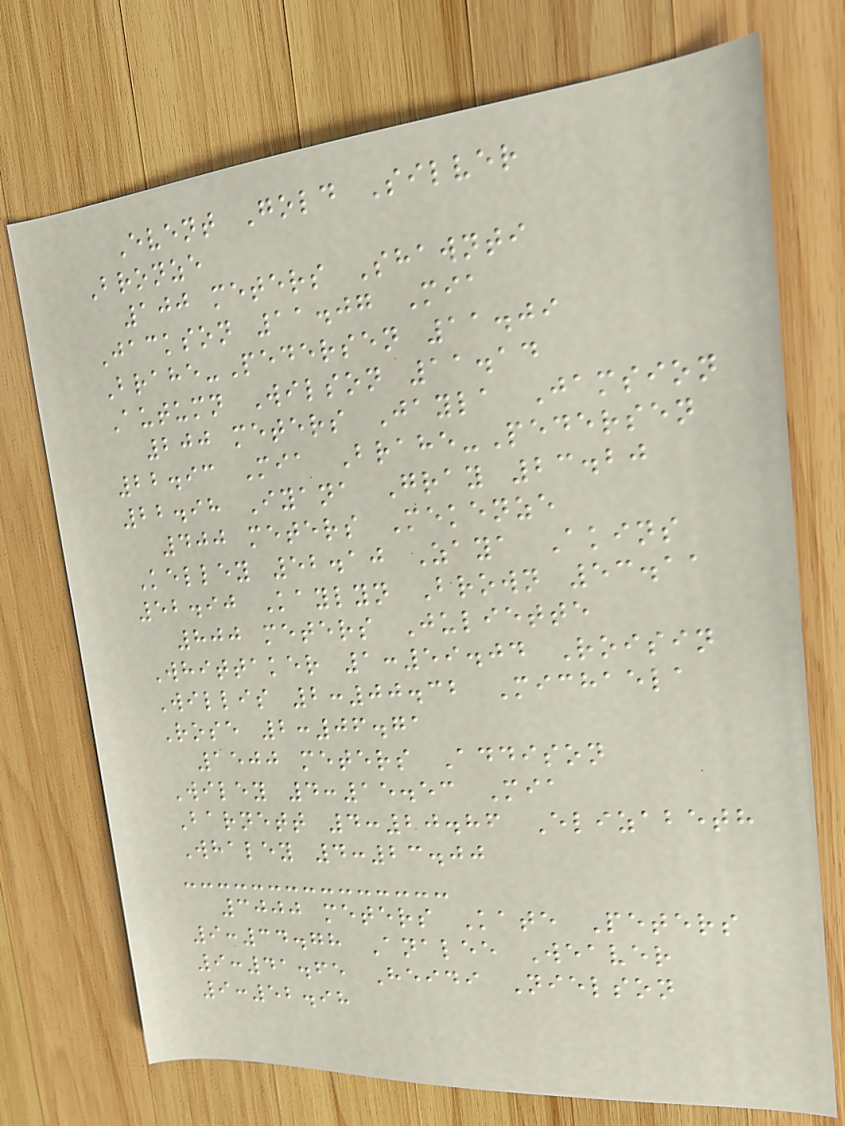Event Gold Silver
Bronze
100 meters Shawnti
Jackson 11.07 Mia
Brahe-Pedersen 11.09
Autumn Wilson 11.14
200 meters Jayla Jamsion
22.93 Mia Brahe-Pedersen
22.98 Iyana Gray 23.20
400 meters Mekenze
Kelley 52.10 Zaya Akins
52.90 Kaylyn Brown 53.11
800 meters Juliette
Whittaker 1:59.04 Roisin
Willis 2:00.32 Michaela
Rose 2:06.71
1500 meters Addison
Wiley 4:15.53 Mia
Barnett 4:20.86 Elizabeth
Whaley 4:23.00
3000 meters Kate Peters
9:34.78 Analee Weaver
9:41.65 Heidi Nielson
9:52.98
